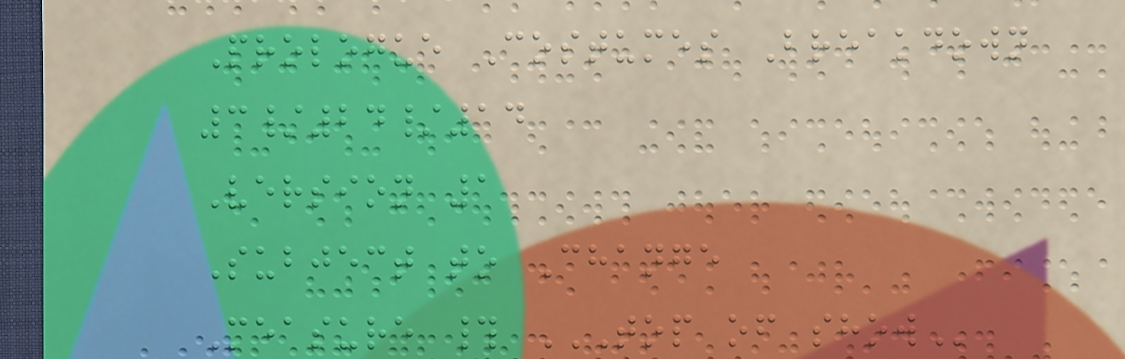Prologue Costumes Breakdown
3/24/14
Version 1
Subject to Change
Measure # TOP OF SHOW
